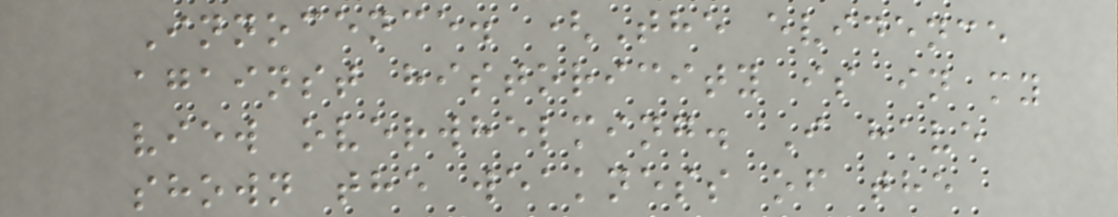Innocence. (The evidence
against historicity is in my
view overwhelming. I have
shown the weakness of the
